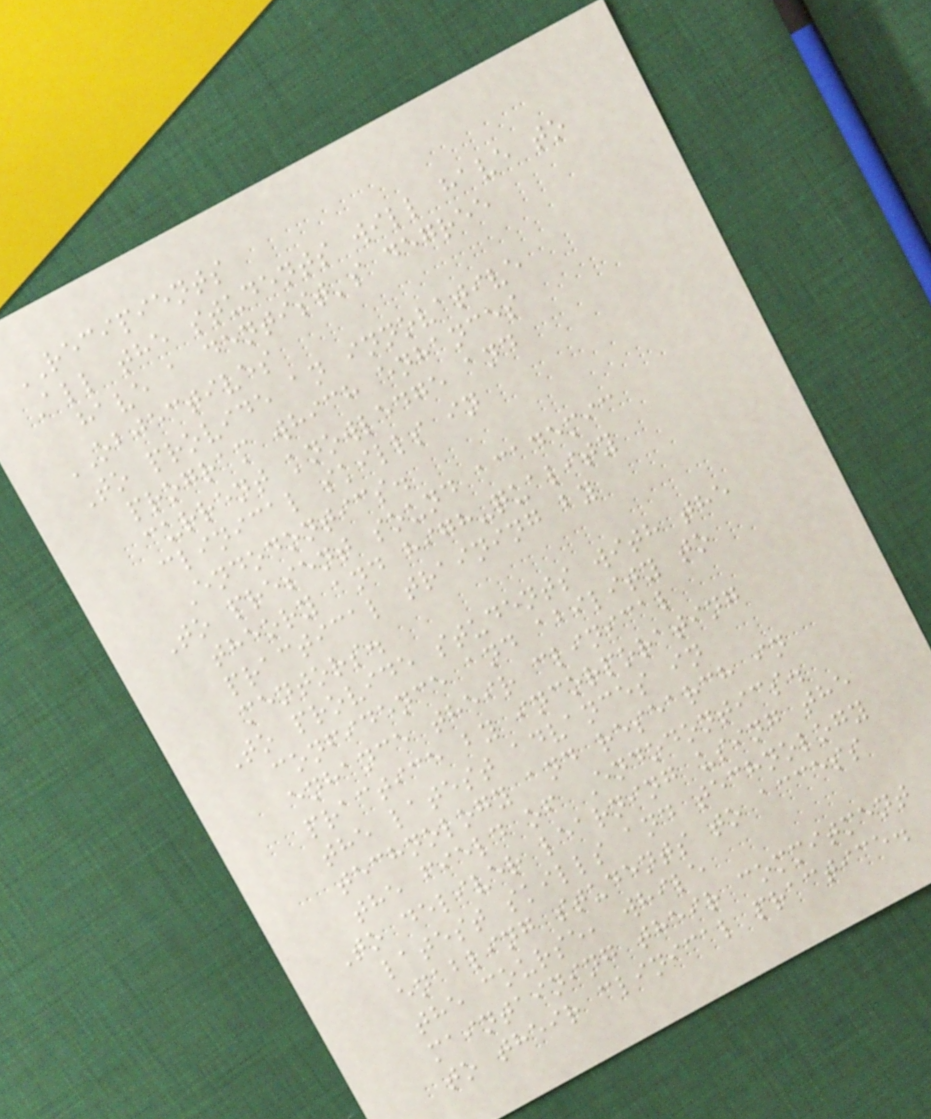RECIPIENTS
All the students will have to
have a dentist's degree
OBJECTIVES
To provide an innovative
program which enhances
current knowledge and
clinical skills in
Endodontics.
To present sound academic
theory and high-quality
practical training by
mentors.
To provide students with the
confidence and ability to
enhance their clinical
practice by incorporating
the latest advances in
technology and research in
the field of Endodontics.
To deliver learning using the
latest skills and technology
enabling students to access
the course, while
maintaining their commitment
to their clinical practice.
